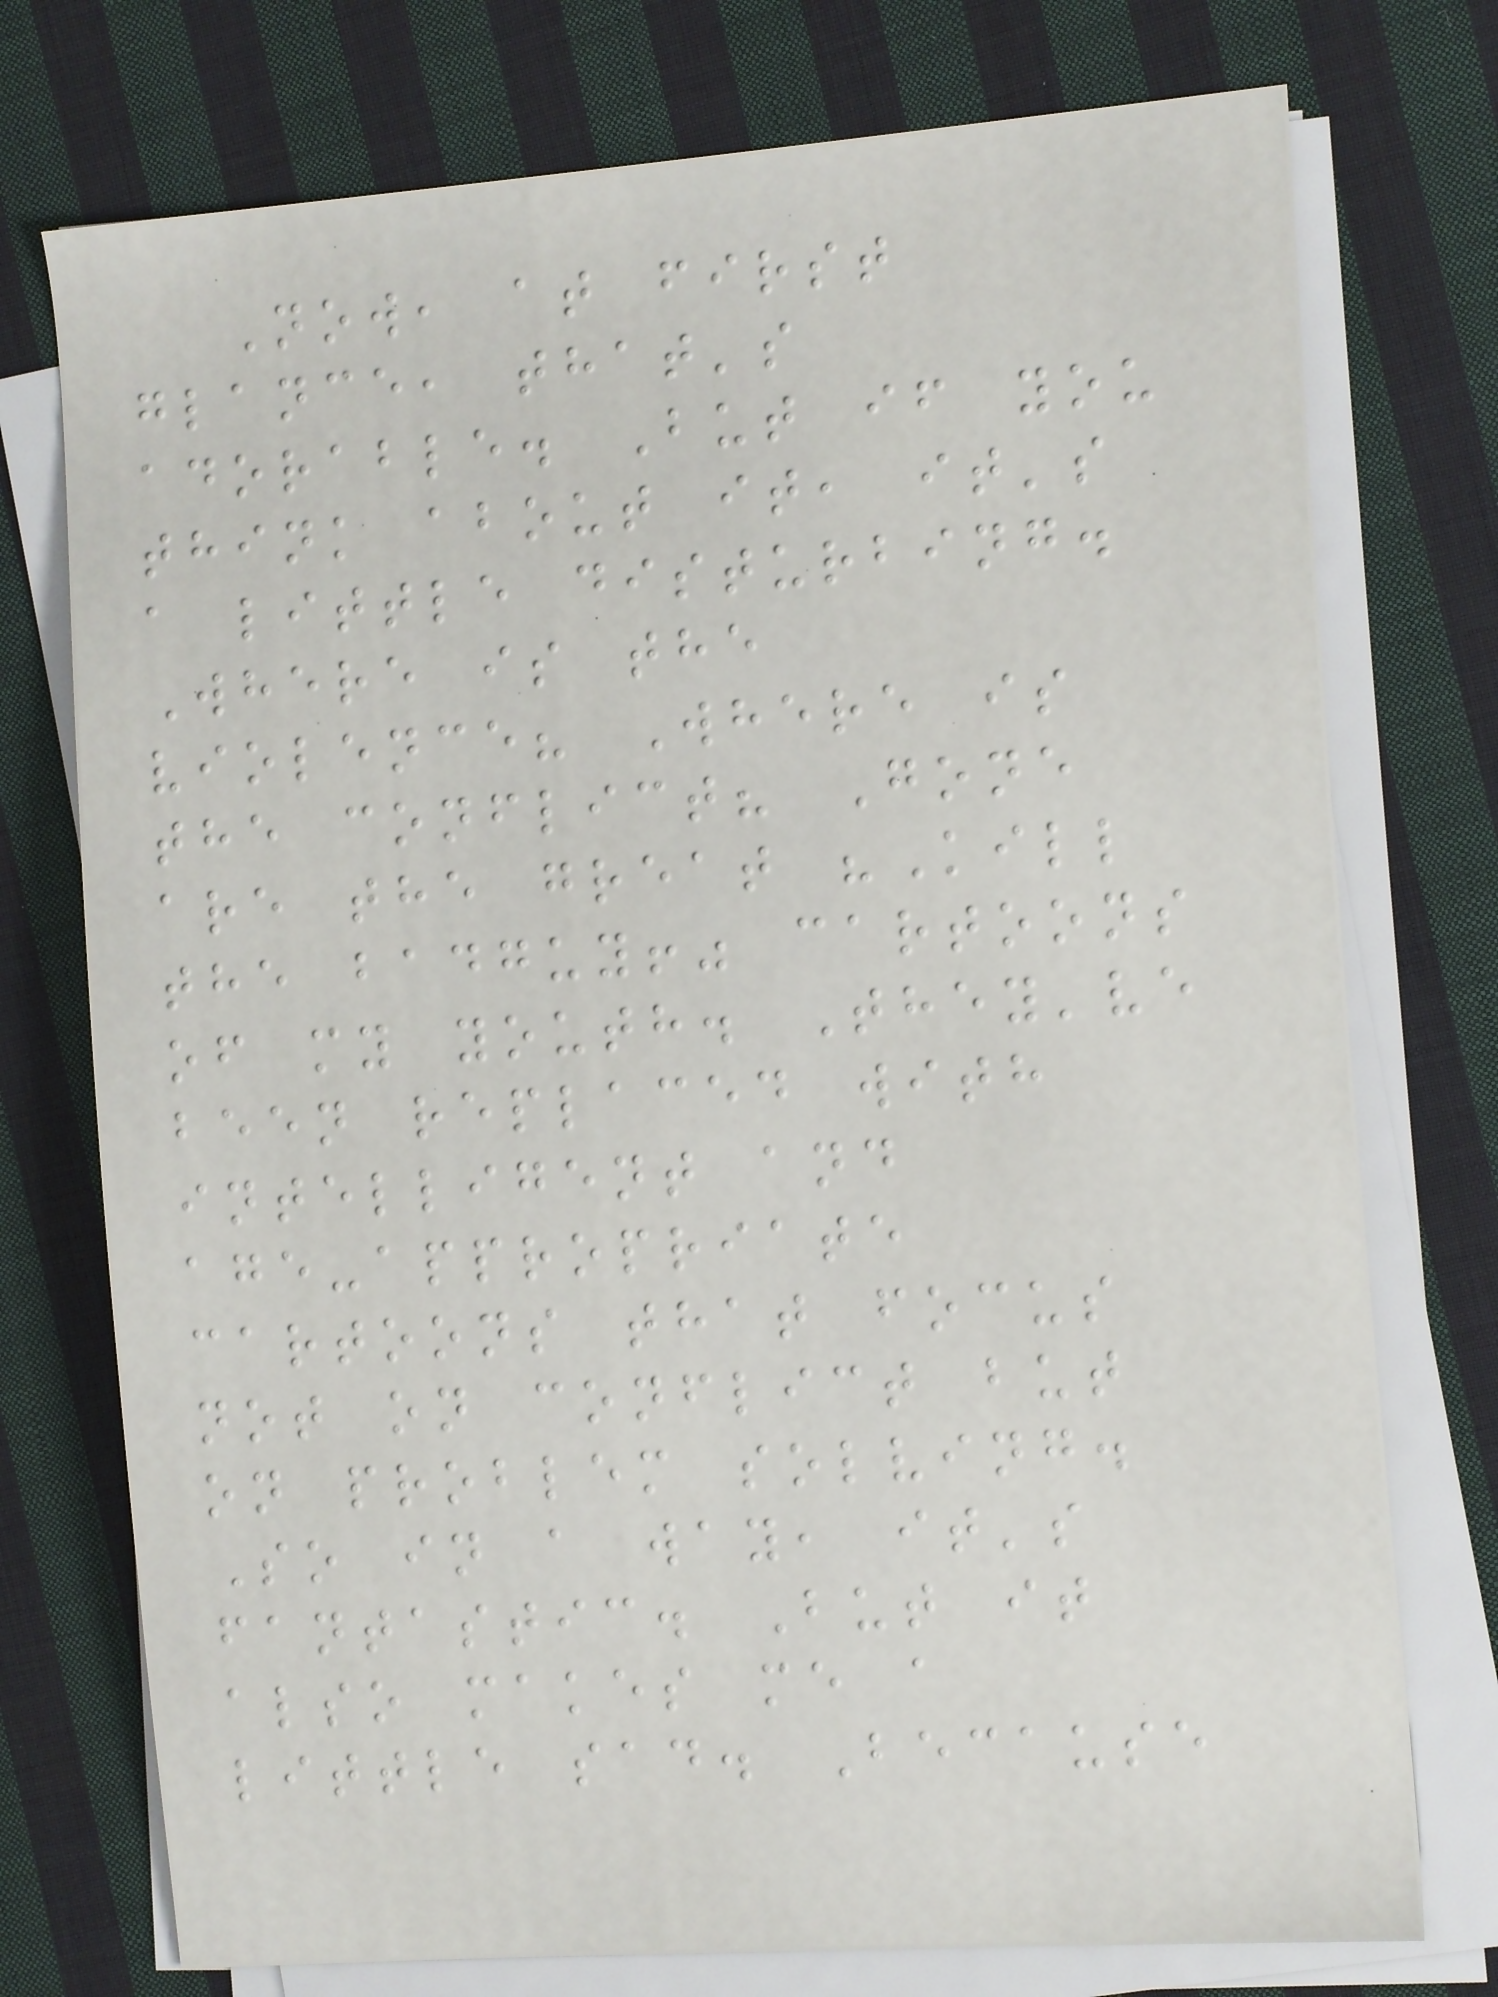Now, at first
glance, that's
adorable. But if you
think about it, it's
a little disturbing.
Where is the
violence? Where is
the conflict? Gone
are the great "Kill
the badguy!" cartoons
of my youth. They've
been replaced with
intelligent and
age-appropriate
cartoons that focus
not on conflict but
on problem solving.
So in a way, it's
fantastic. But it
also makes me a
little sad. Because
